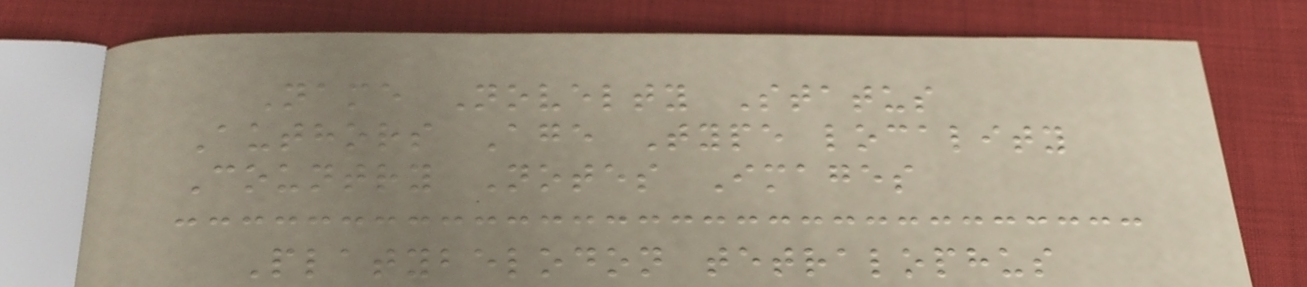Name Novelty Status
Authors Age Type locality
Country Notes Images
Platybelodon tetralophus
